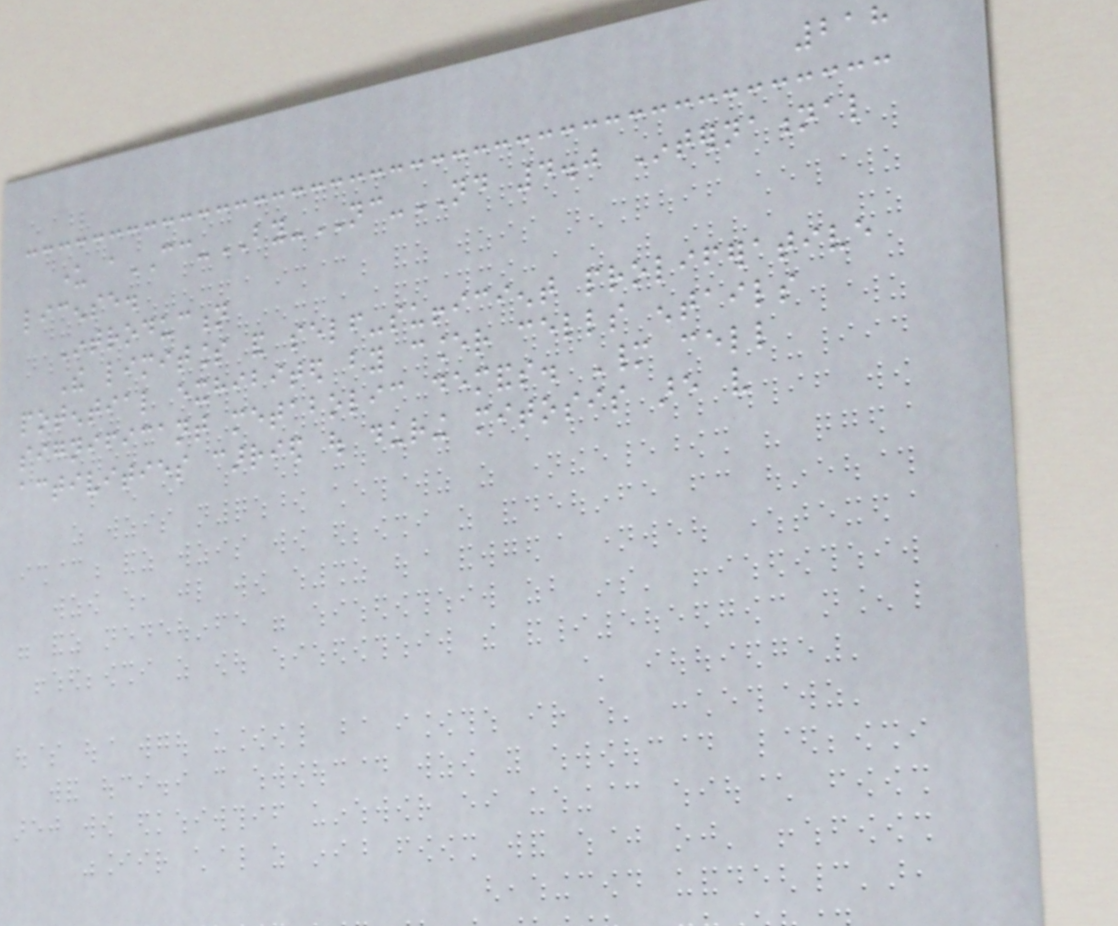218
under aCC-BY-NC-ND 4.0 International
license.
Introduction
The limitless and self-sufficient proliferative
potential exhibited by cancer cells entails
significant metabolic demands. Many cell
activities carried out during mitosis are very
